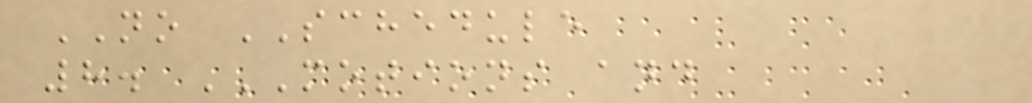NO SCHEDULE
8. MOTIONS AND
